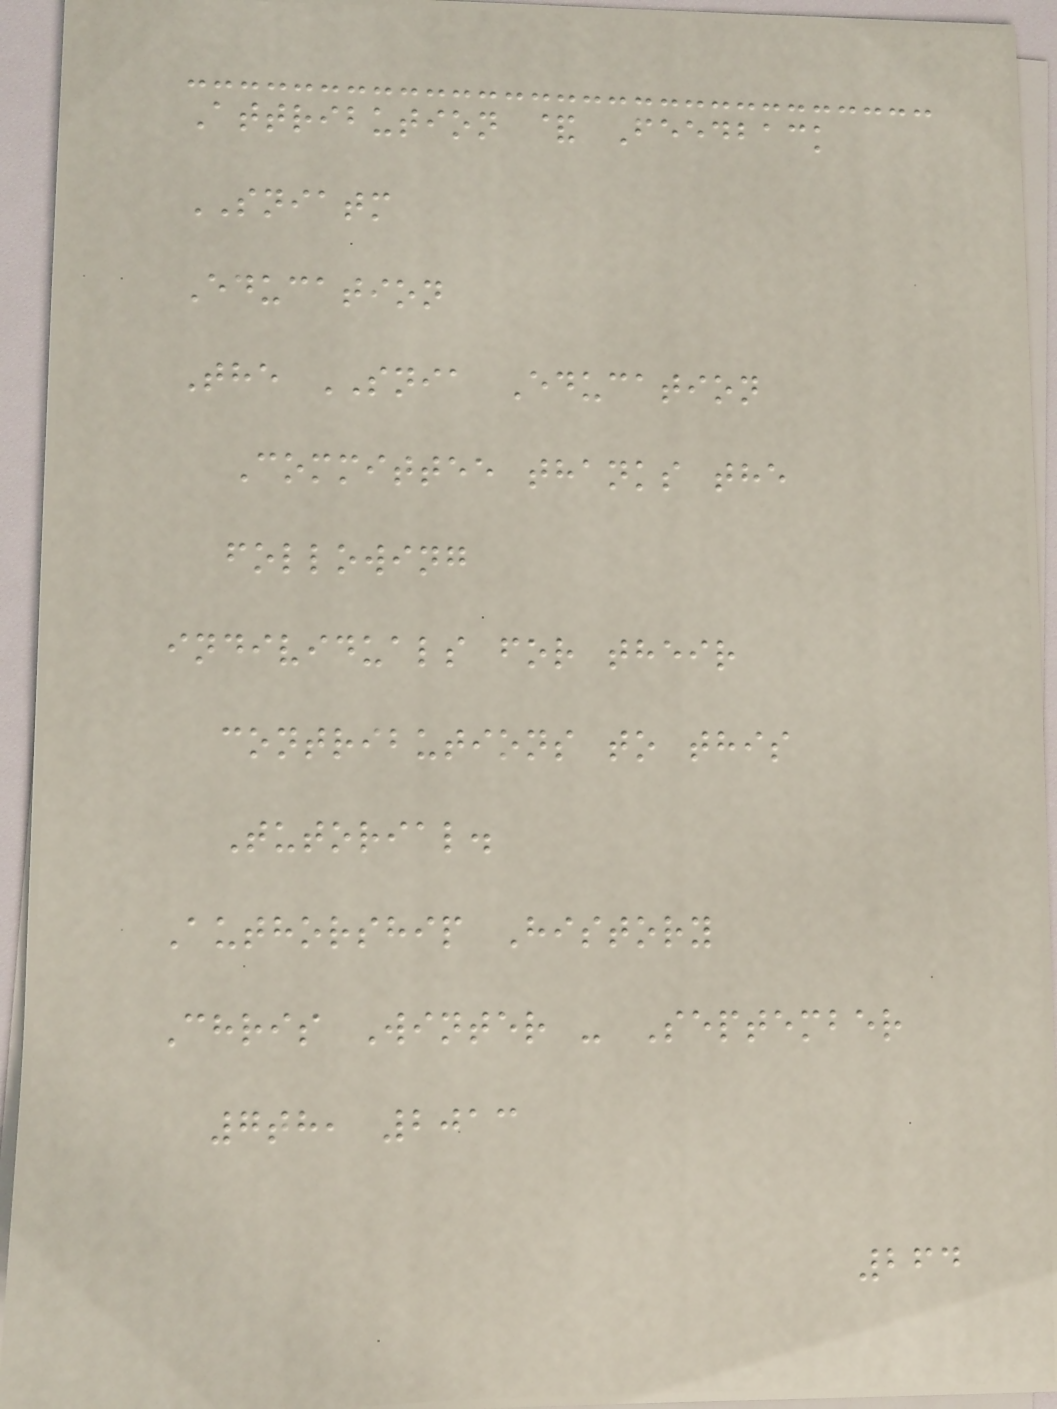Attribution & Feedback
SNIATM
Education
The SNIA Education
Committee thanks the
following
individuals for their
contributions to this
Tutorial.
Authorship History
Chris Winter - September
7th, 2013
264
